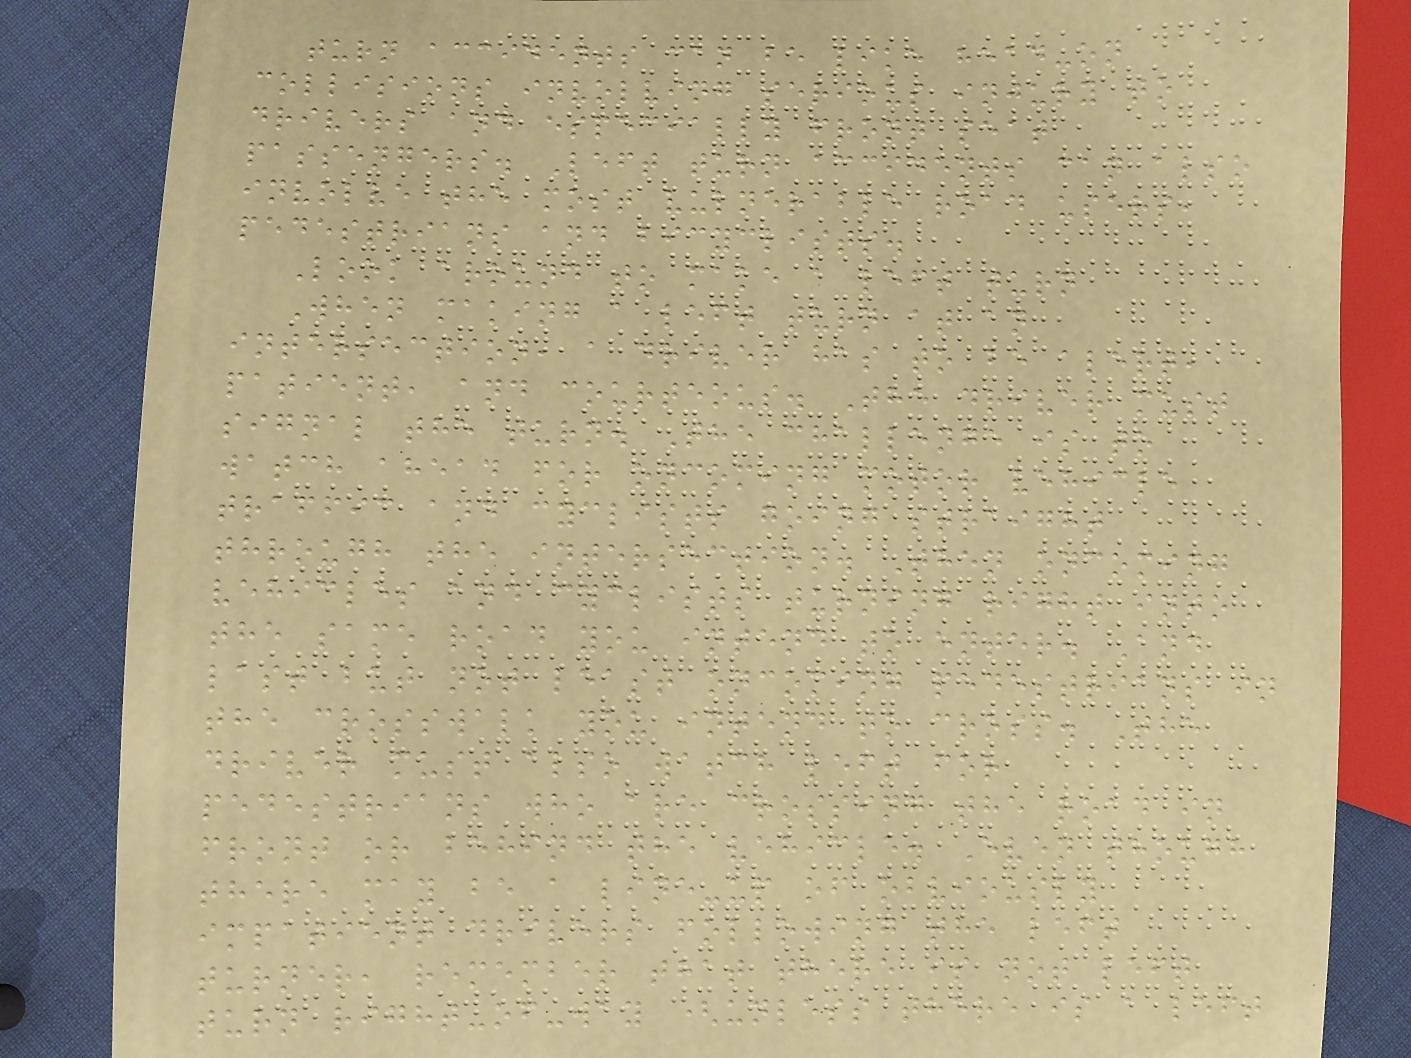turn accidents can be like head-on
collisions involving serious injury to
drivers and especially front seat
passengers. Left turn accidents can also
involve the most vulnerable road users,
pedestrians and bicyclists.
Look around to make a left turn
When making a left turn at an
intersection, a driver has to be alert,
patient, and courteous. The driver must
signal the turn. The challenge is to
watch ahead for oncoming motor vehicle
traffic and cyclists going straight
through the intersection. Then oncoming
vehicles and cyclists turning right into
the same road you intend to enter. And
last but not least oncoming pedestrians in
the crosswalk you intend to cross. The
driver must also watch left for
pedestrians who are crossing the road in
front or behind the vehicle. Even though
there may be a line-up of obviously
impatient drivers following the left
turner, remember that there is not left
turn right-of-way (unless there is a left
